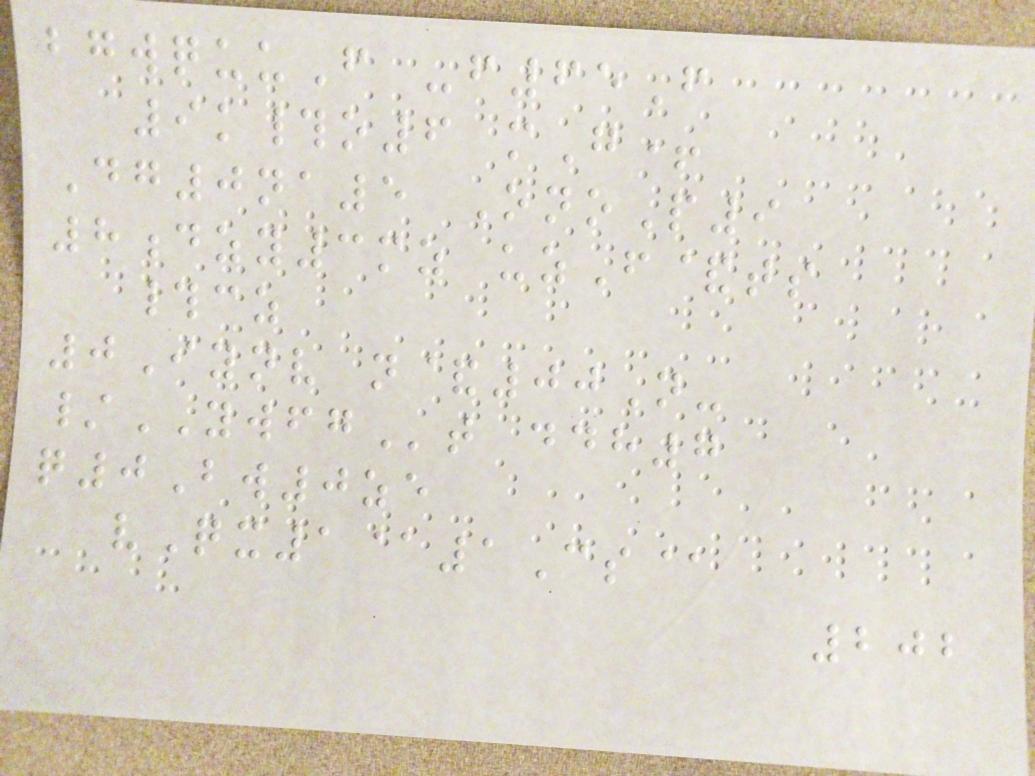bgwquuF -f65F
9k#o6 mG+
Dg0na5 OnoP9
8dzy3mz uzF&ts
#cz
0Iynv n&00N-
/YWFGt ddh7
q0Bw0ze
vQx1@1Cs@
202
